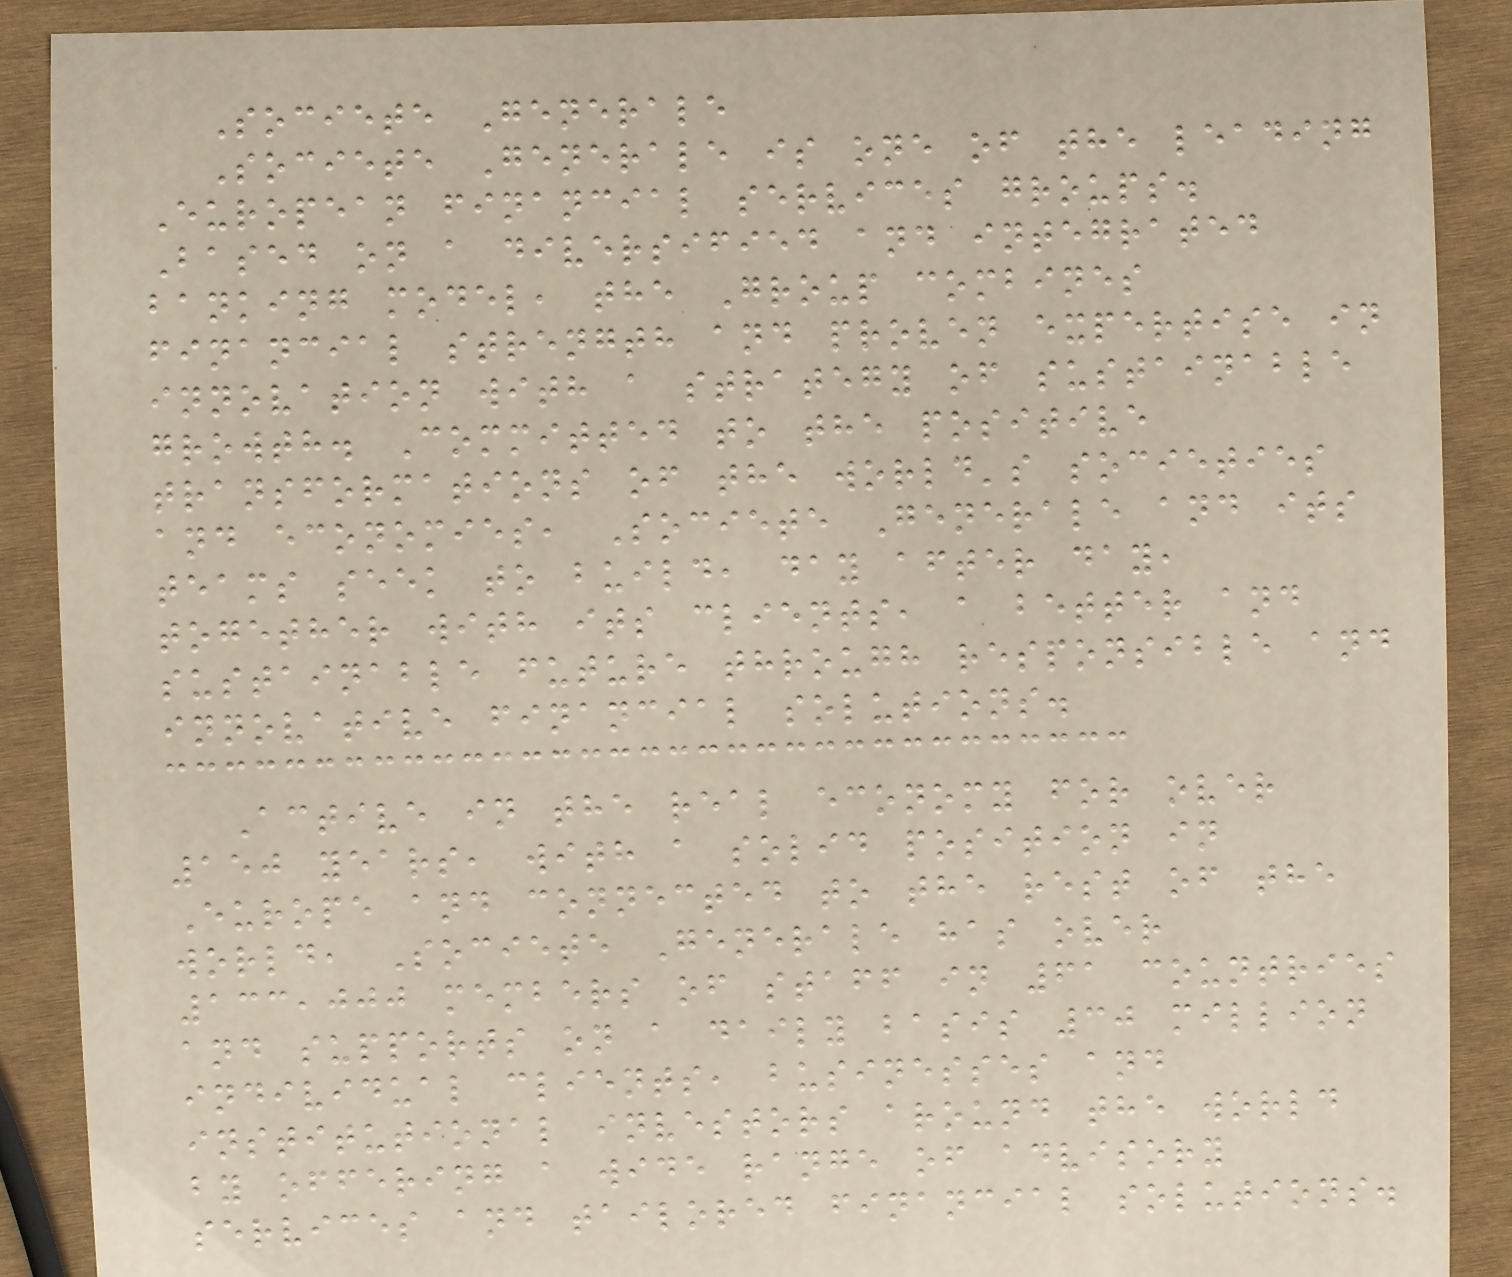Societe Generale
Societe Generale is one of the leading
European financial services groups.
Based on a diversified and integrated
banking model, the Group combines
financial strength and proven expertise in
innovation with a strategy of sustainable
growth. Committed to the positive
transformations of the world's societies
and economies, Societe Generale and its
teams seek to build, day after day,
together with its clients, a better and
sustainable future through responsible and
innovative financial solutions.
Active in the real economy for over
150 years, with a solid position in
Europe and connected to the rest of the
world, Societe Generale has over
133,000 members of staff in 61 countries
and supports on a daily basis 30 million
individual clients, businesses and
institutional investors around the world
by offering a wide range of advisory
services and tailored financial solutions.
